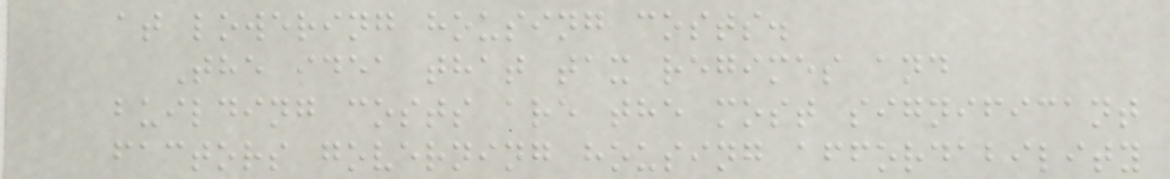at lowering housing costs.
The idea that tax regimes and
building costs are the most significant
factors governing housing affordability
